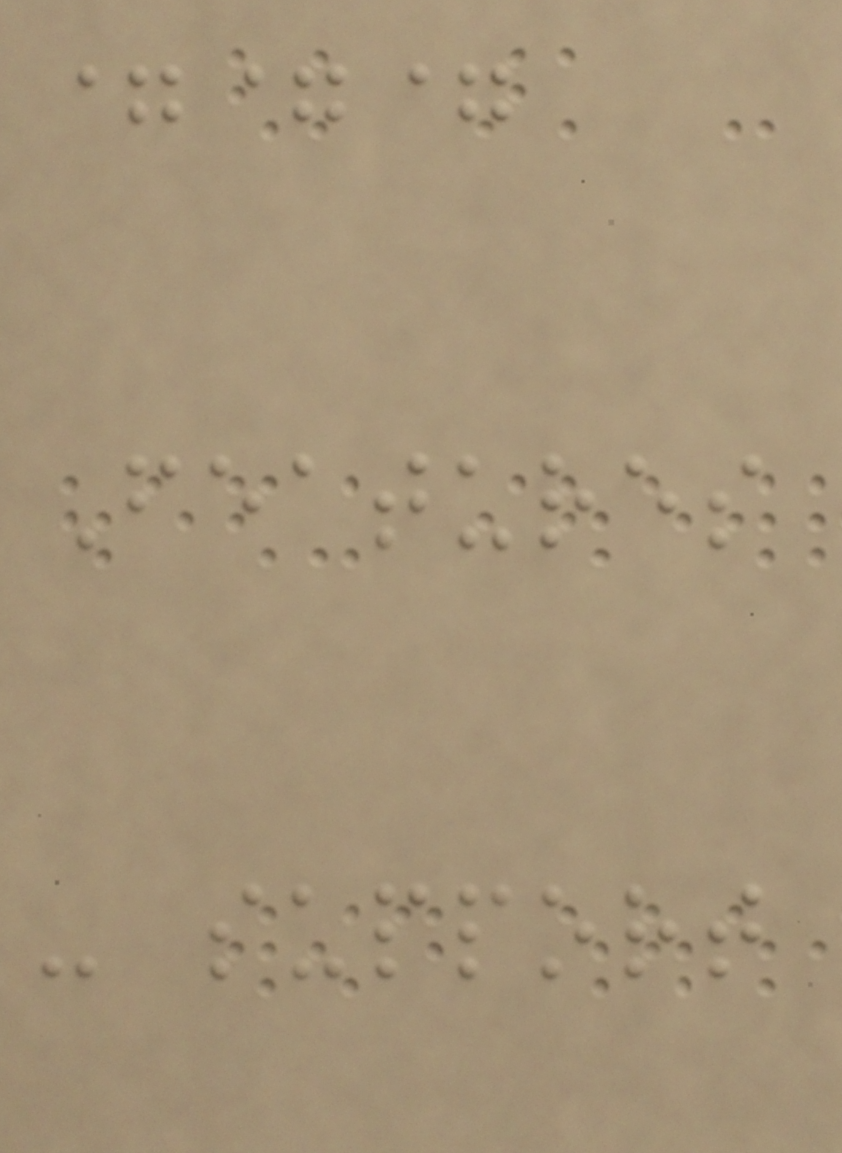===
Features
- support
